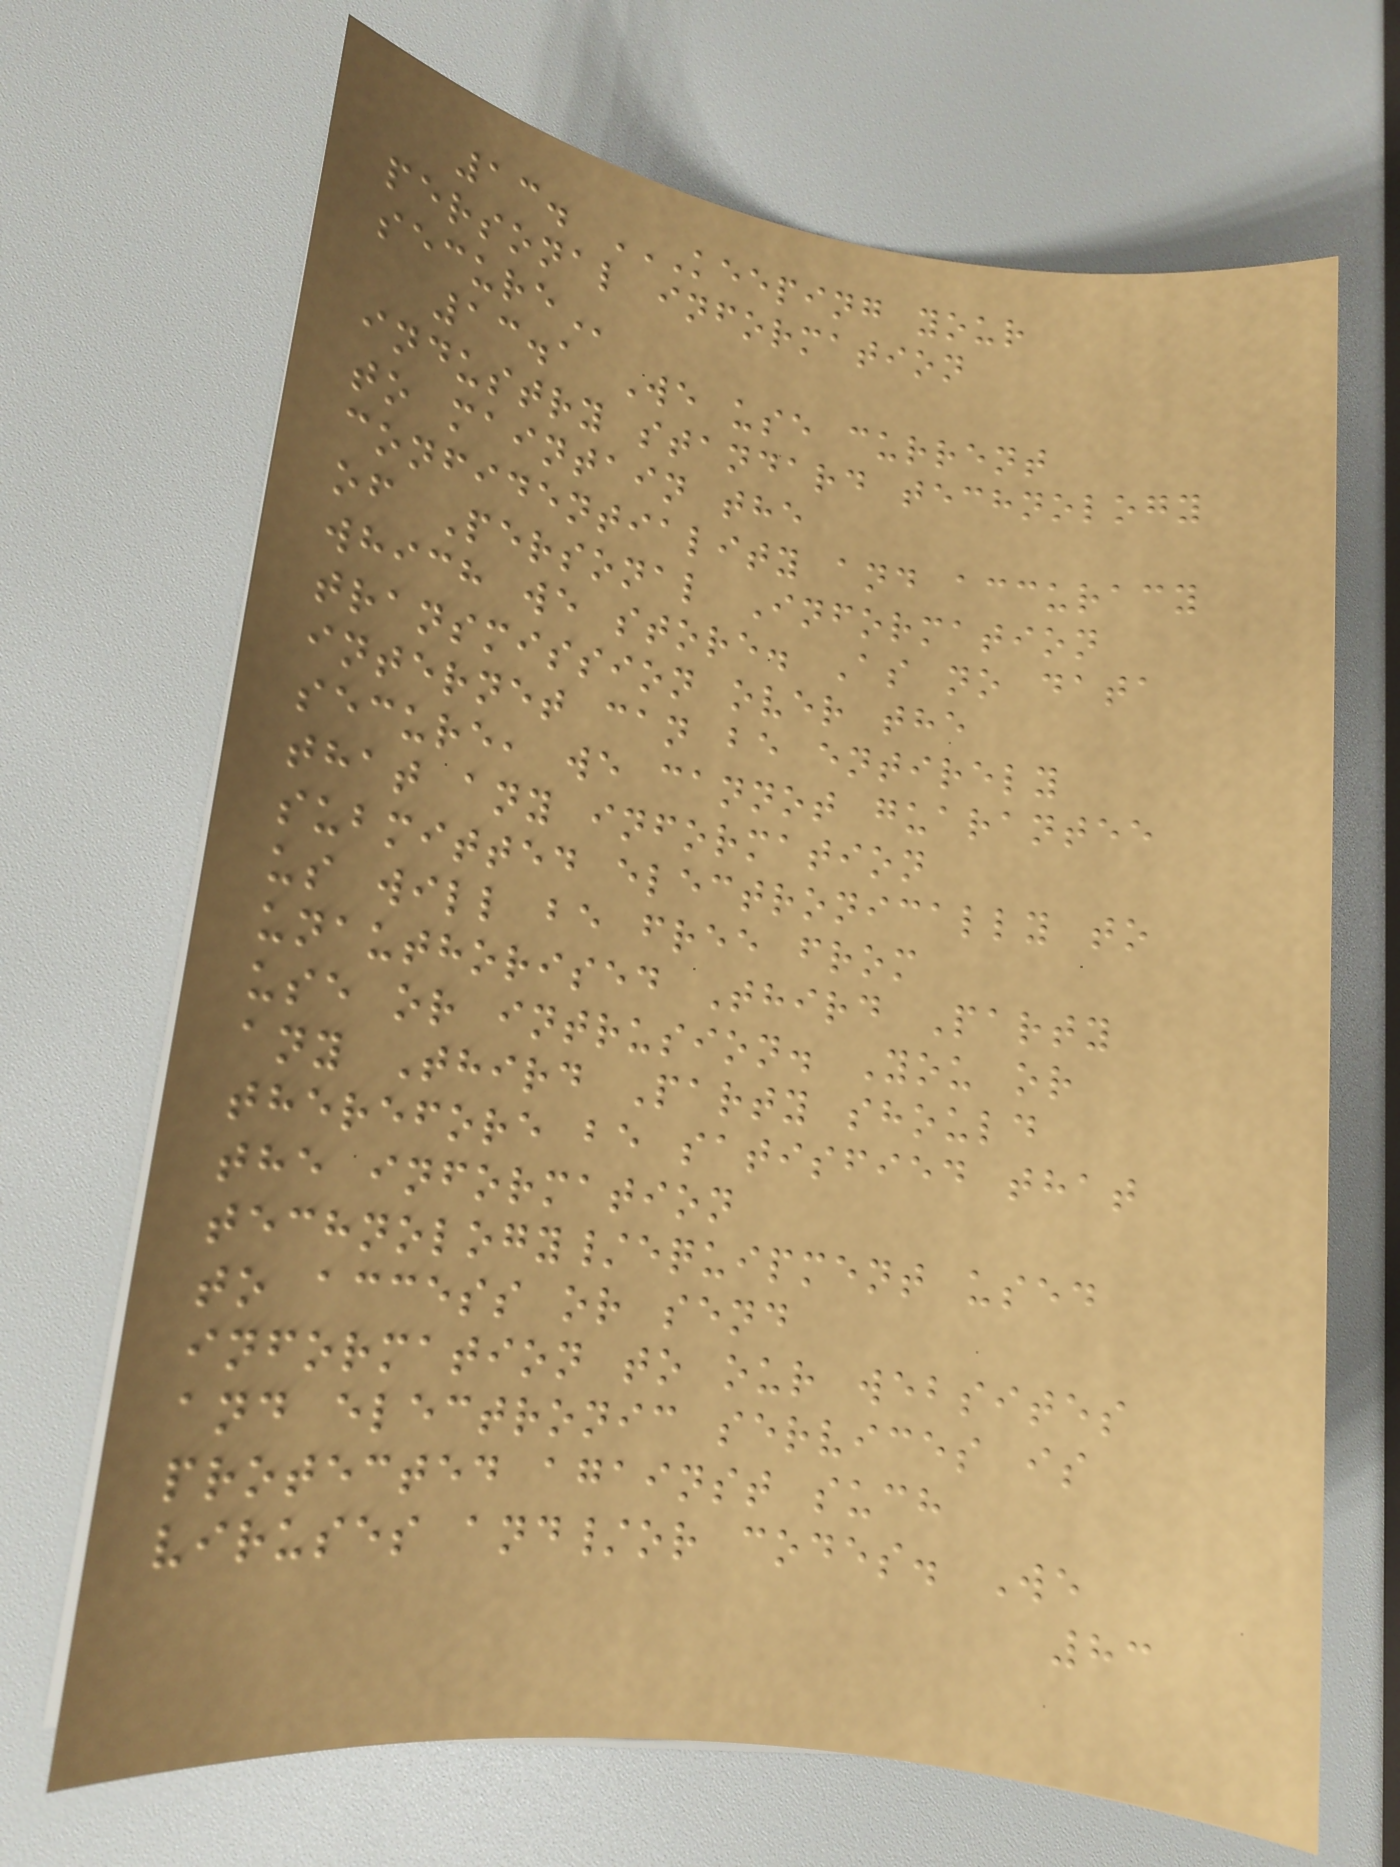13. KEEPING YOUR
PERSONAL INFORMATION
SECURE
13.1 We use current
industry standard technology
to maintain the
confidentiality and accuracy
of Personal Information
which we store. As no data
transmission over the
internet can be entirely
secure, we cannot guarantee
that any information
submitted electronically to
us will be free from
unauthorised Third Party
use or intrusion. You or
any Third Party should
therefore be satisfied that
the information
technology/equipment used
to access or send
information to our websites
and electronic services is
protected against such
viruses and/or codes. We
83
